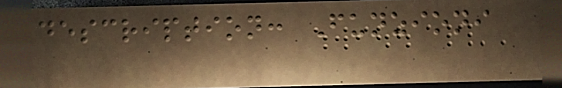description: Funzioni
